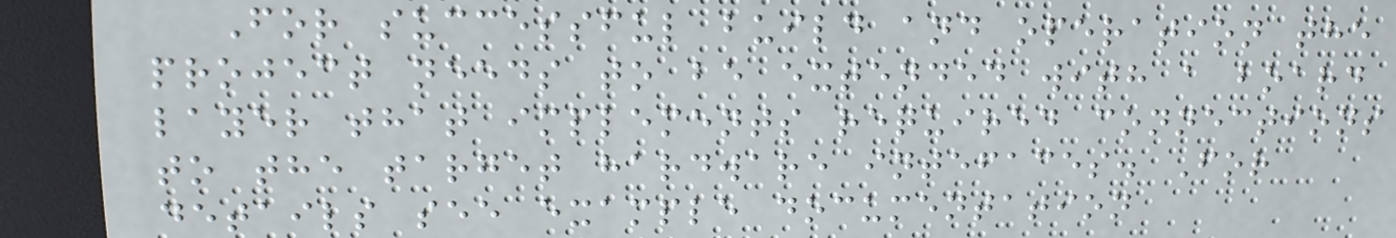For successful build and operation the
project needs to be extended with a board
layer that implements required connections
to the target hardware intefaces. For
details see example documentation
